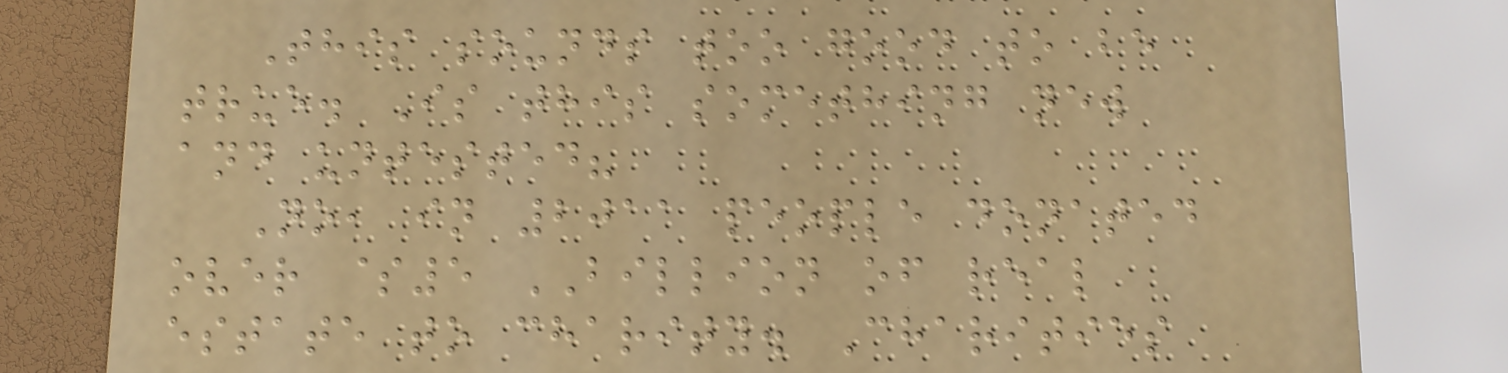This sounds too good to be
true. Is this something new
and untested?
No, in 2011 people donated
over $5 BILLION of real
estate to charity. Charities
